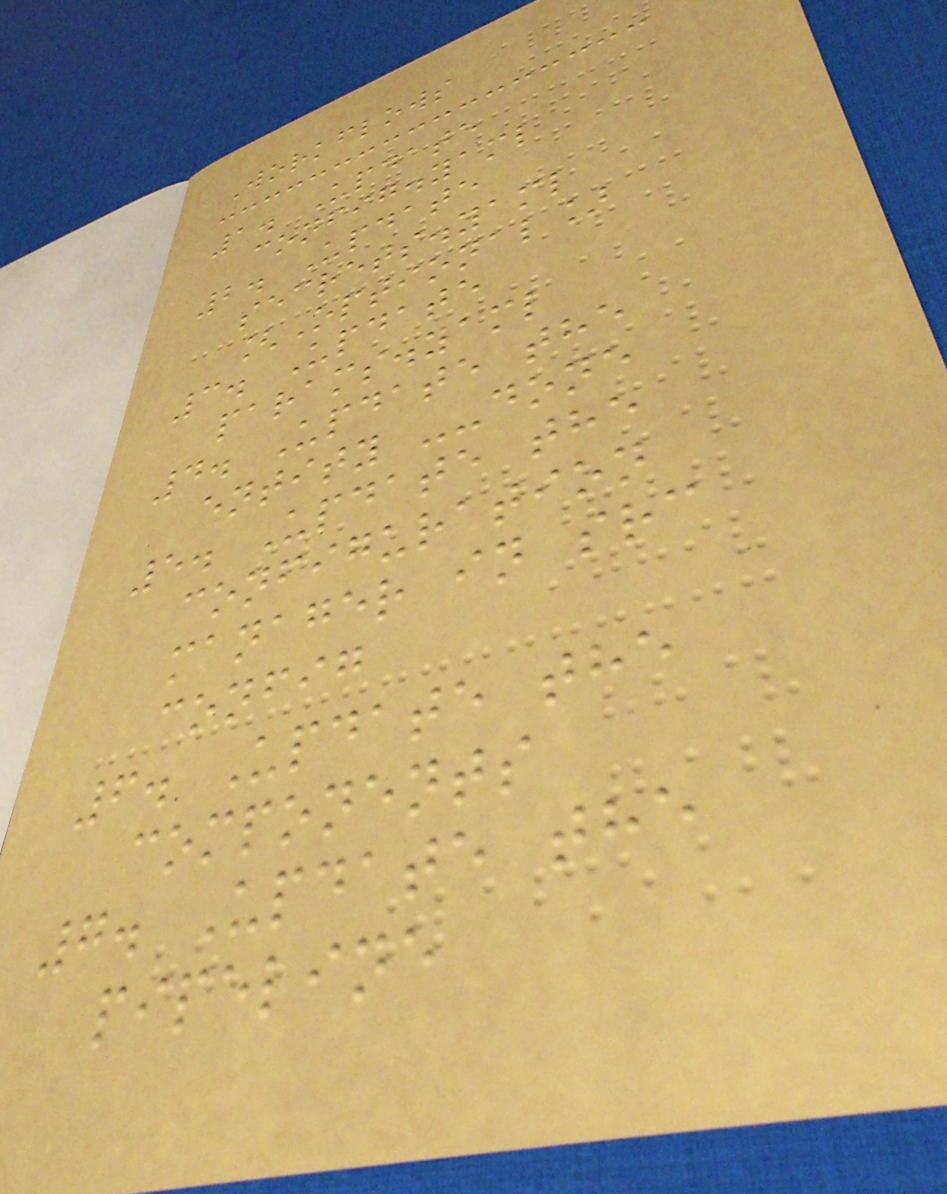Workflows
1. Update
config.yaml
2. Update
secrets.yaml
[Optional]
3. Update
params.yaml
4. Update the
entity --done
5. Update the
configuration
manager in src
config
6. Update the
components
7. Update the
pipeline
